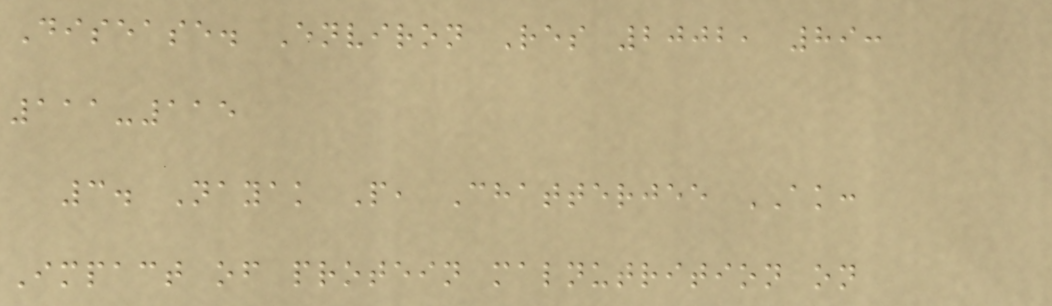Disease. Environ Res 2002, 89:
111-115
3. Nayak P, Chatterjee AK:
Impact of protein malnutrition on
